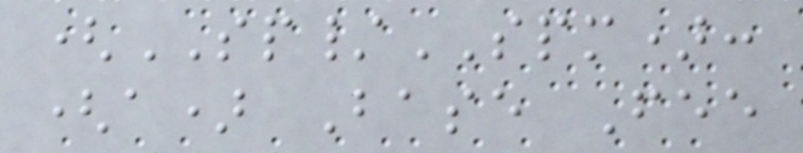(SP/SPM):
(a) Base Fee
